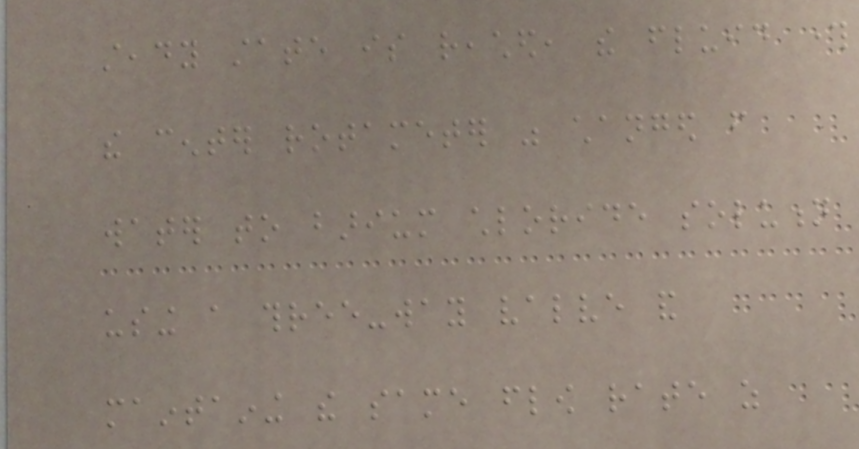steady state is reached, the fluid through
the center rotameter was changed from
water to barium chloride solution
using a three-way valve and
maintaining the same flow rate as
